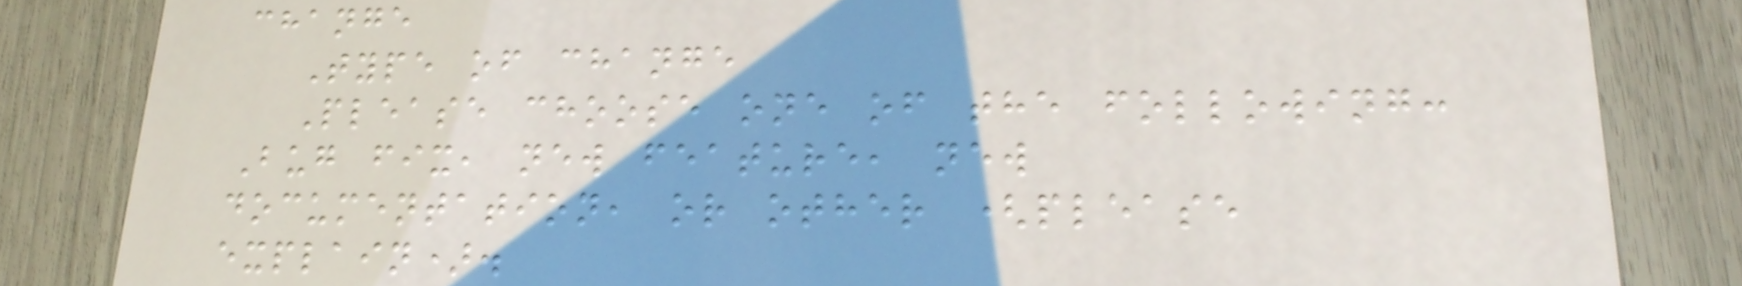change
Type of change
Please choose one of the following:
Bug fix, new feature, new
documentation, or other (please
explain).
